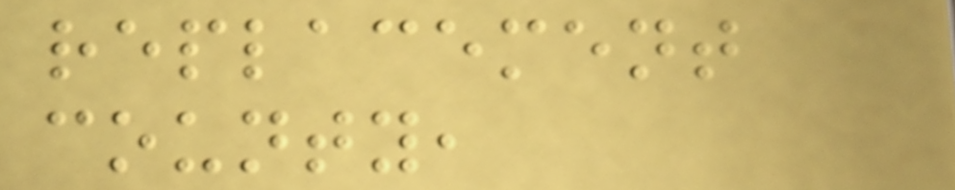replacement
county,
